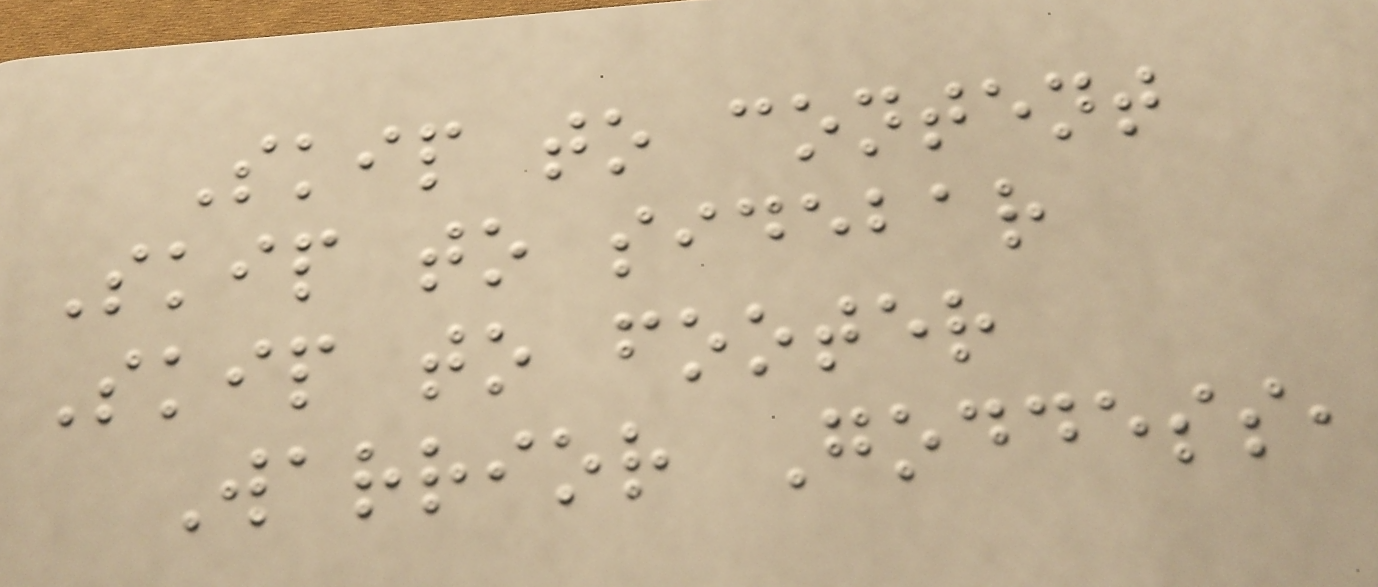Skip to content
Skip to sidebar
Skip to footer
Warrior Goddess,
